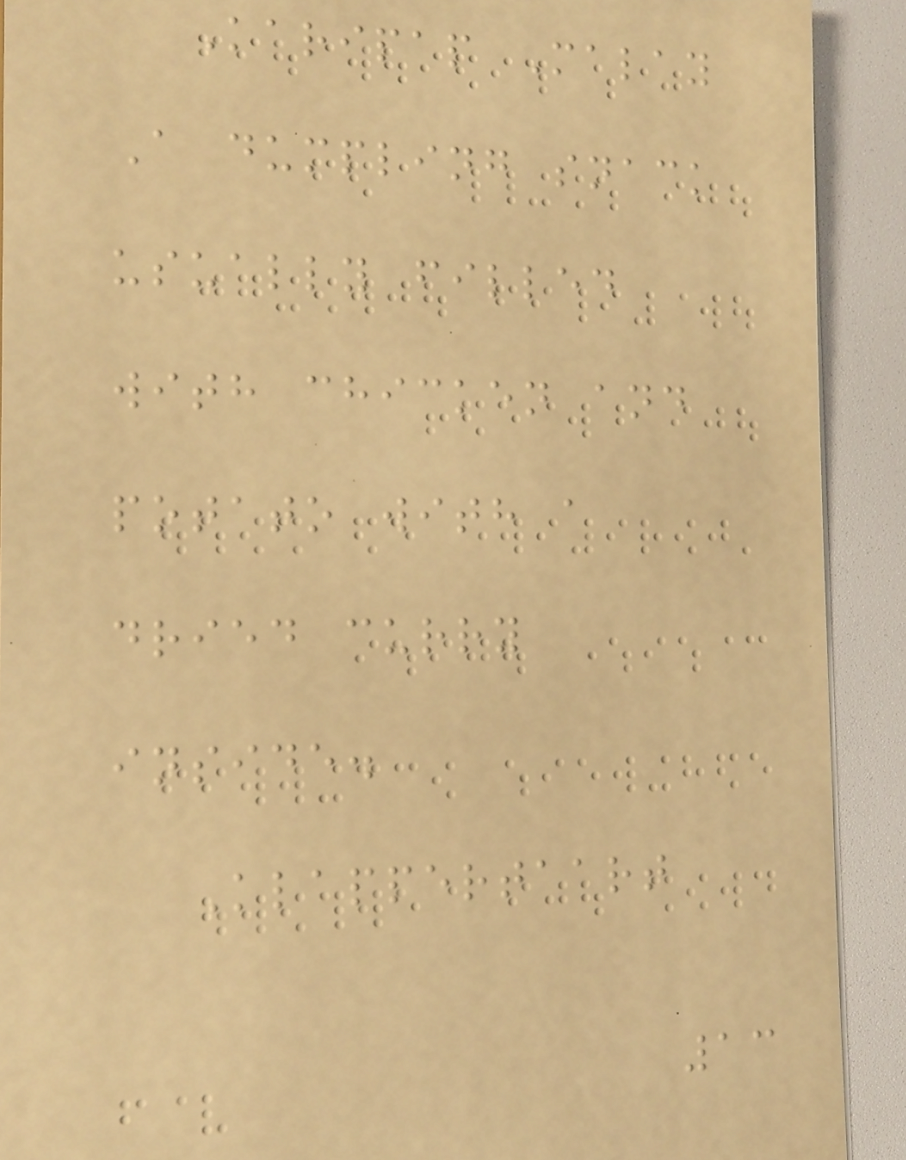Karipap Malay
A dumpling snack
usually filled
with chicken and
potato with a
dried curry
inside.
Klappertaart
13
